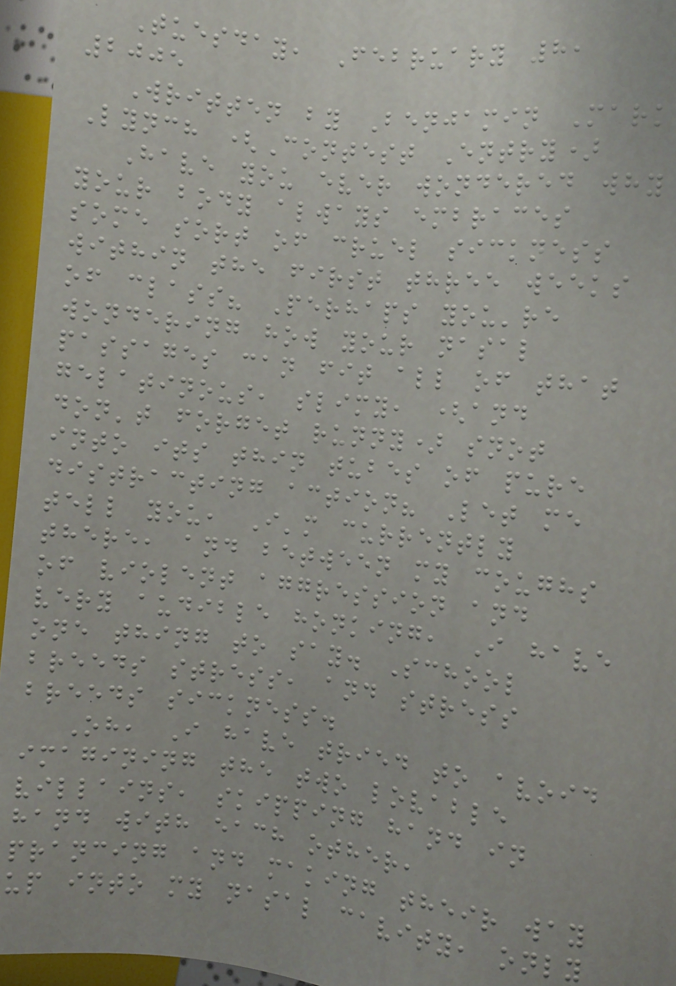Tuesday, February 8,
2005
Written by Benjamin Mark
Lynch (Contest Entry)
Have you ever wondered why
your body always embraces
some sort of cruel sickness
within the first three weeks
of class? Perhaps you're
wondering how your nasal
passages can fit all of that
gelatinous, slimy, (and
don't forget runny) snot
into its thin tubes of pure
distracting action? Let me
tell you, I'm currently
there, and between my coughs
of violent aggression and
very audible honking, I have
one thing to say. School
breeds stress, and stress
breeds sickness.
Oh, I have tried to avoid
imagining the two lovable
villains, skipping hand in
hand with each other,
prancing and making their way
up into my nasal cavity, only
